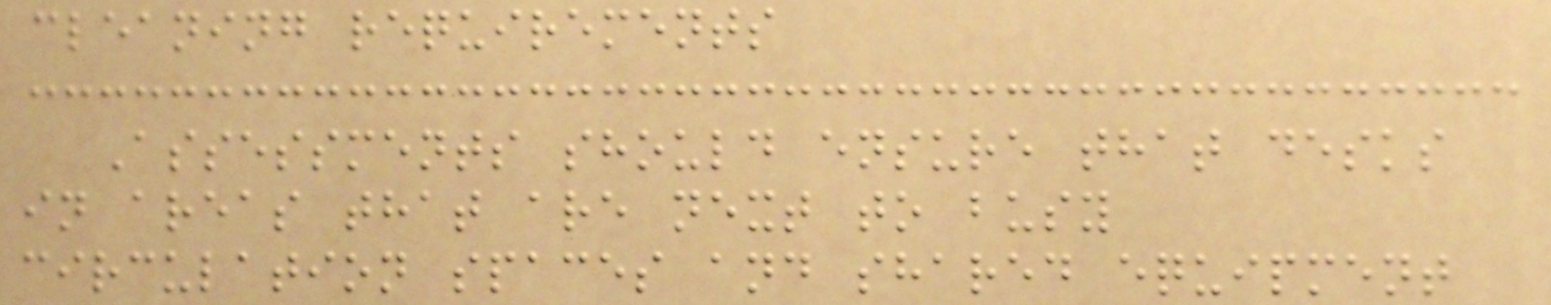cleaning requirements
Assessments should ensure that desks
in areas that are next to busy
circulation spaces and shared equipment
